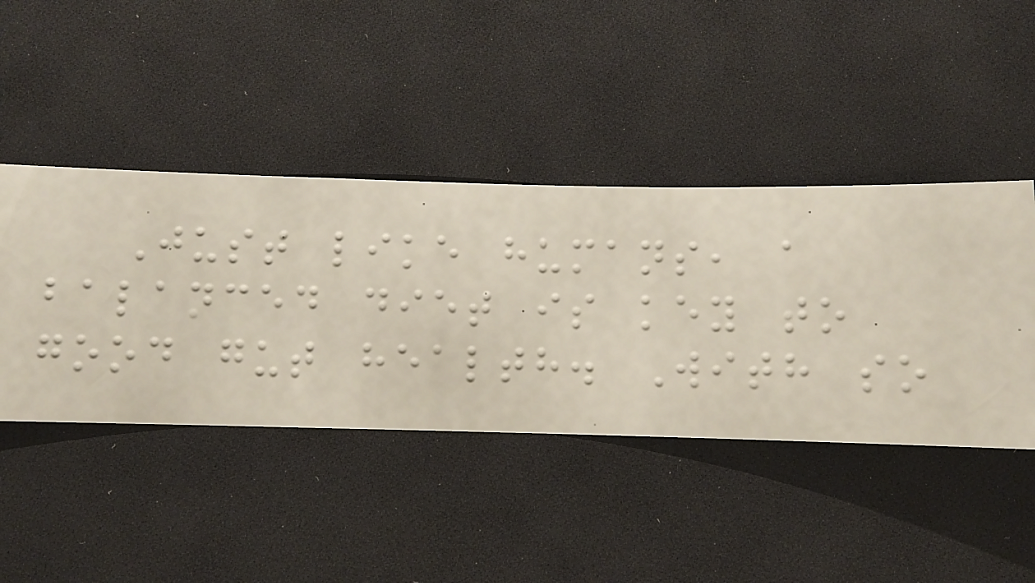Just like humans, a
balanced diet is key to
good gut health. With so
